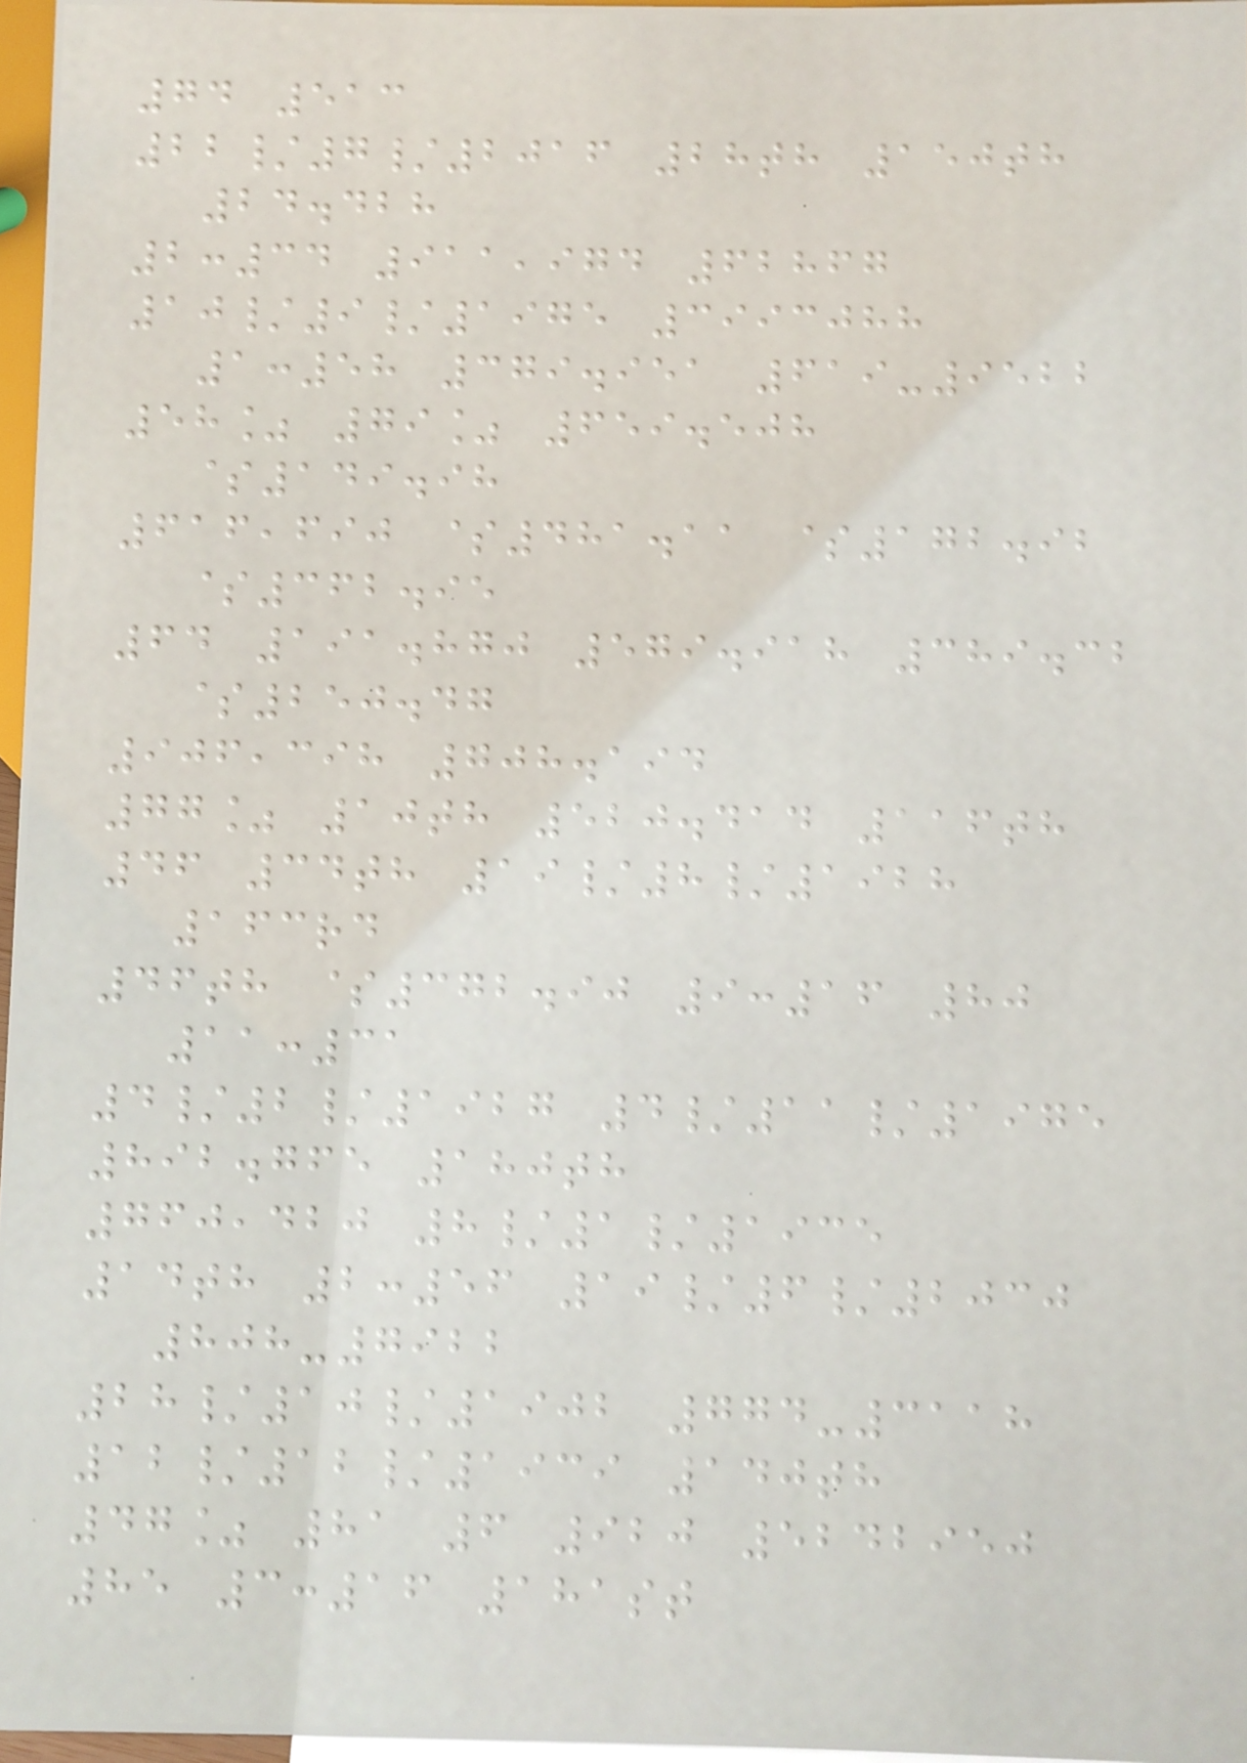74 513
22/7/2016 28th 150th
24.428
2:34 911,974 62867
10/9/1975 3993088
1:58 379.951 619-9522
58% 79% 659.508
$149.98
616,690 $481.11 $172.92
$362.95
64 191.870 579.918 389.32
$250.47
906,398 708.194
77% 10th 520.414 116th
46 34th 19/8/1928
163rd
46th $372.90 9:16 80
11:31
4/2/1927 4/11/1975
892.765 180th
760,420 8/1/1935
14th 2:56 19/6/2030
808-7922
28/10/1902 774-3118
12/12/1939 140th
47% 81 6 920 5242950
85 3:16 181st
